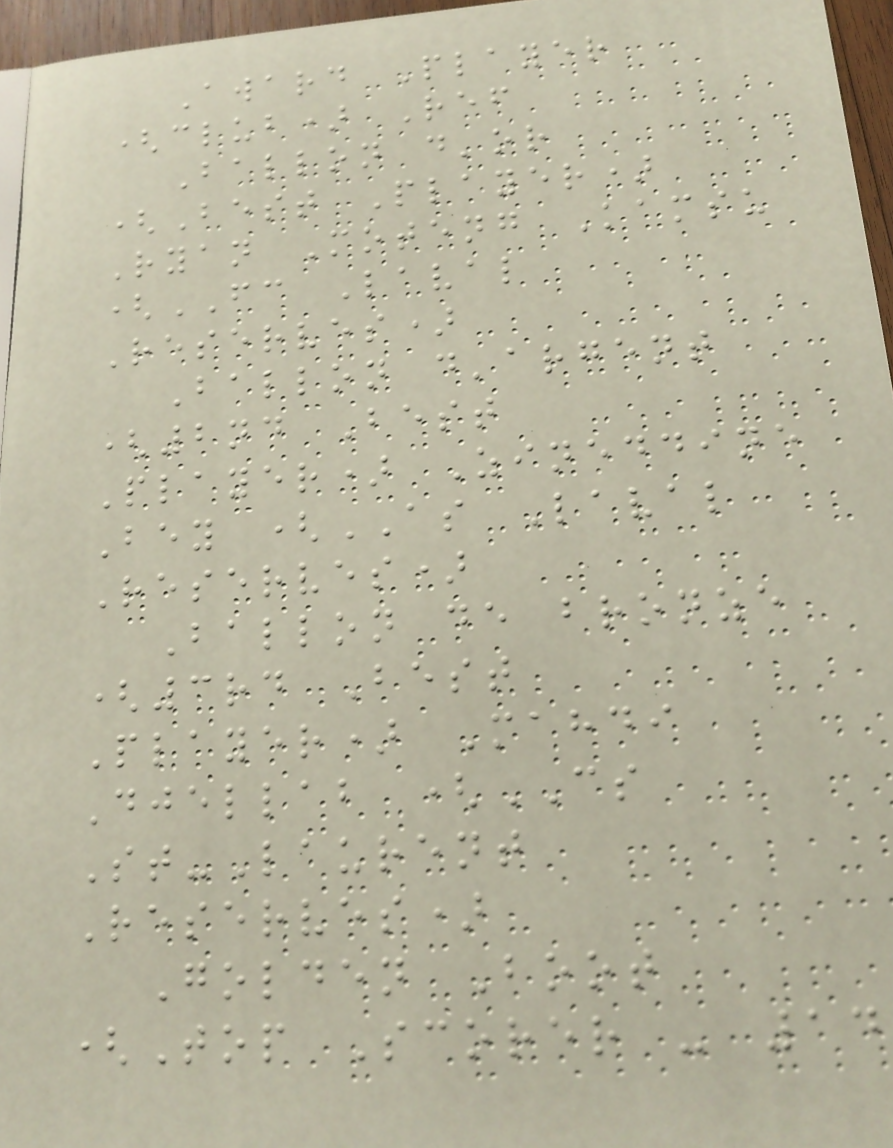Award Player
(club) Ref
Ballon d'or
(Best Player)
Ryan Moteng Kamsu
(FC Laval
Reserves)
Ballon d'argent
(2nd Best
Player) Zineddine
Bey (AS Laval
Reserves)
Ballon de bronze
(3rd Best
Player) Mahdi
Djellab (CS
St-Laurent
Reserves)
Golden Boot
(Top Scorer - 14
